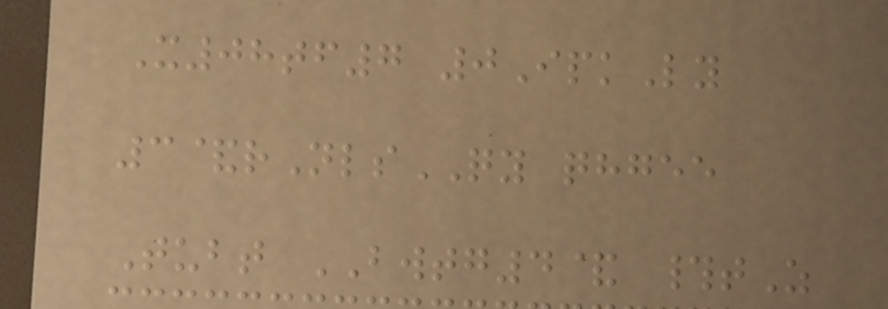X08tf7 0IpkLy
3&rNlsQY qhgee
Tubt BWTG4& #tZ
